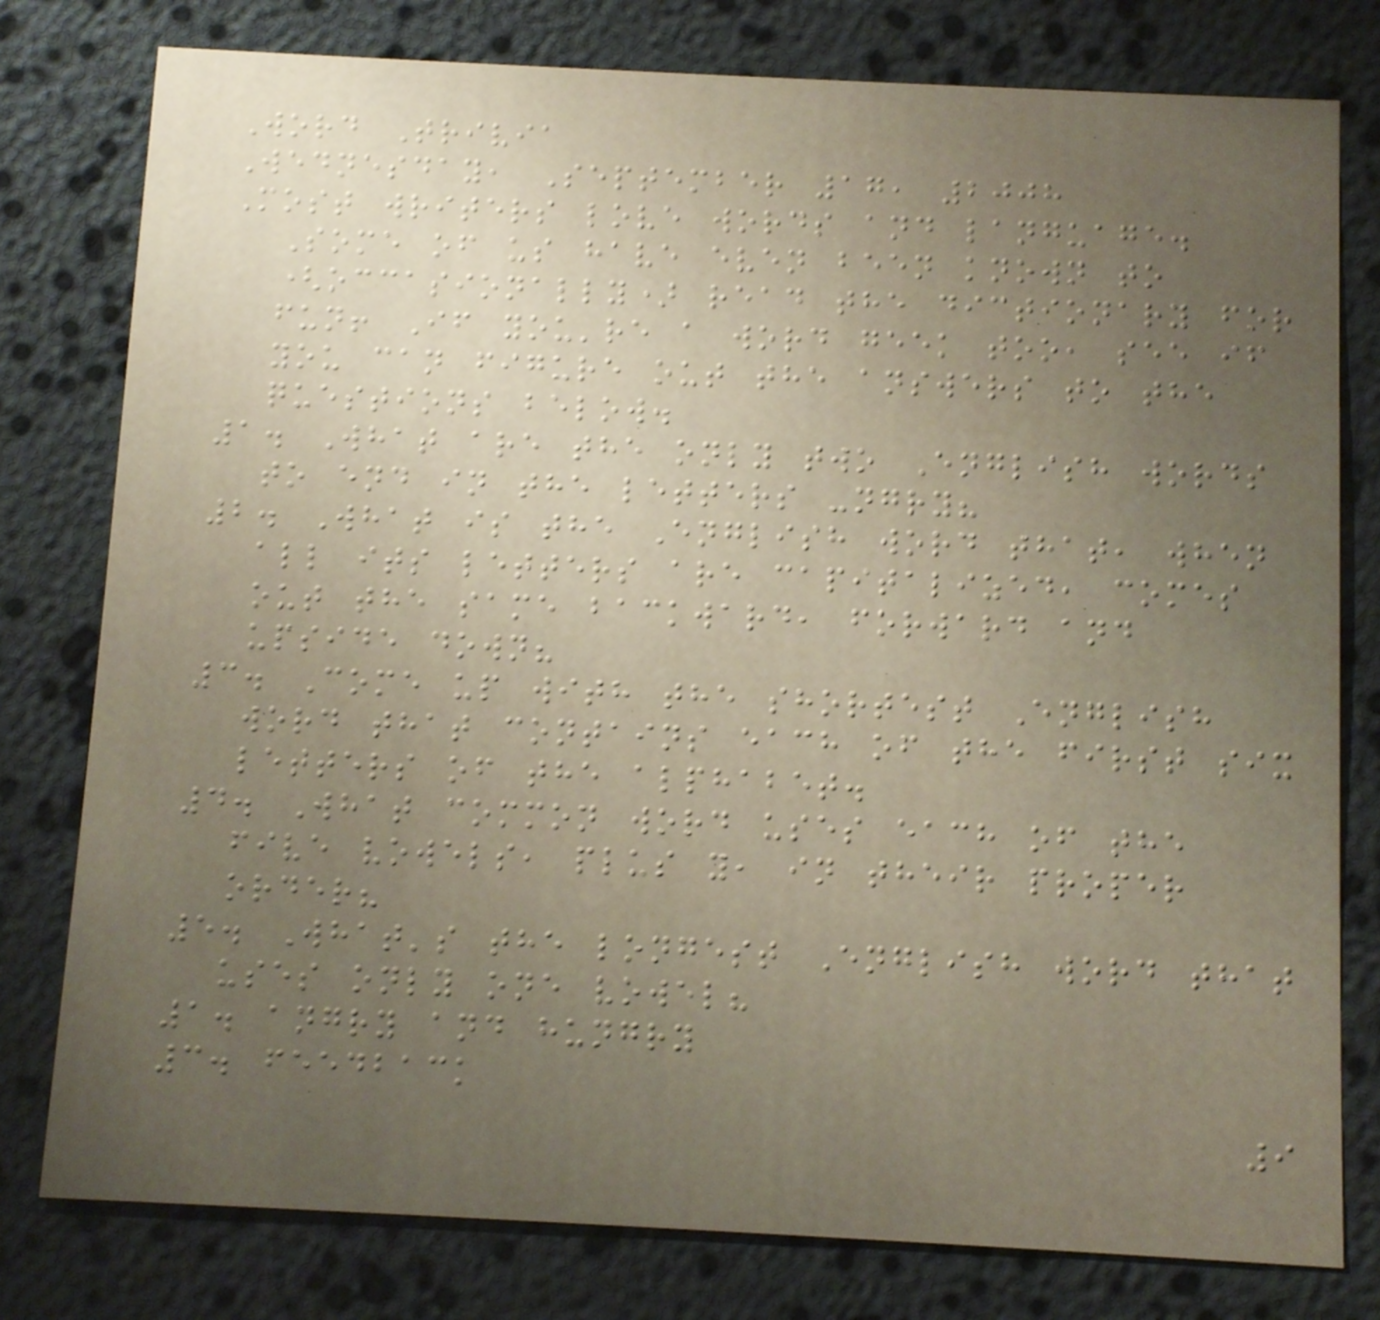Word Trivia
Wednesday, September 17, 2008
Most writers love words and language.
Some of us have even been known to
(occasionally) read the dictionary for
fun! If you're a word geek too, see if
you can figure out the answers to the
questions below.
1. What are the only two English words
to end in the letters -ngry?
2. What is the English word that, when
all its letters are capitalized, comes
out the same backward, forward and
upside down?
3. Come up with the shortest English
word that contains each of the first six
letters of the alphabet.
4. What common word uses each of the
five vowels, plus y, in their proper
order?
5. What's the longest English word that
uses only one vowel?
1. angry and hungry
3. feedback
9
